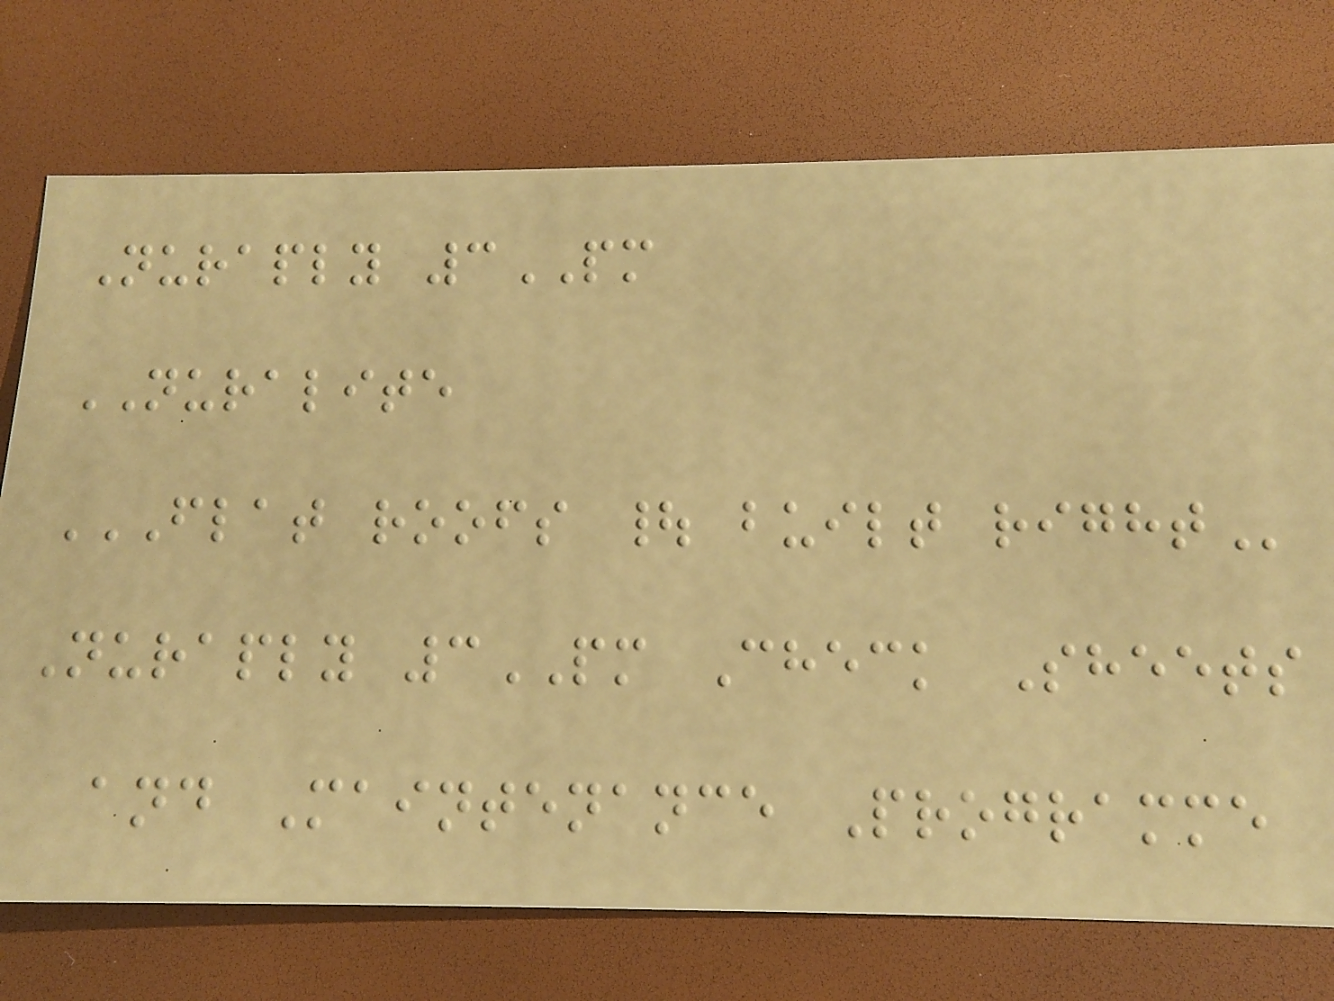Nuraply 3PM
NURALITE
FLAT ROOFS | BUILT RIGHT
Nuraply 3PM Check Sheets
and Maintenance Programme
